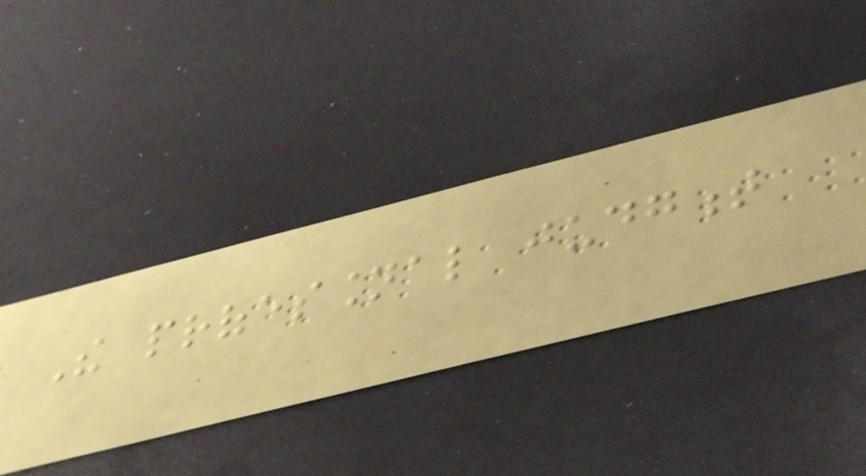The professional judgment
